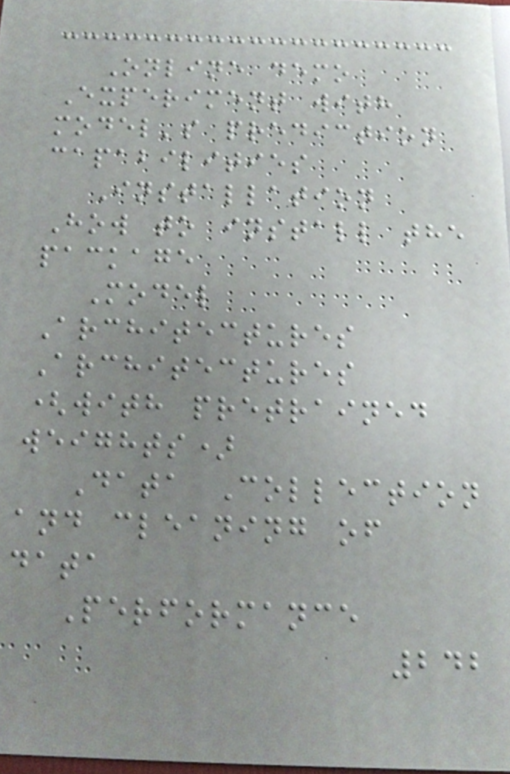Online demo
Experiment with
model's prediction
capabilities
Installation
How to install the
package
Model
Architectures
Architectures
(with pretrained
weights)
Data Collection
and cleaning of
data
Performance
242
